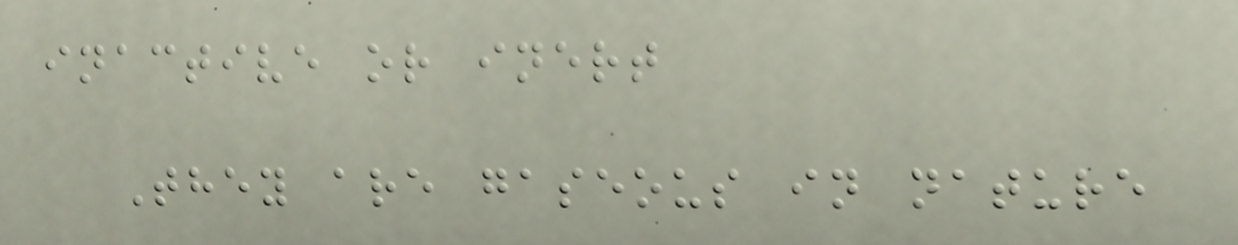inactive or inert
They are gaseous in nature
